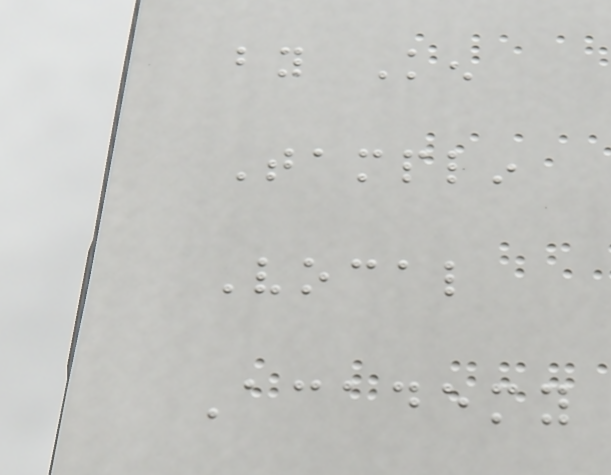by Ken
Tamplin
Vocal
Academy
